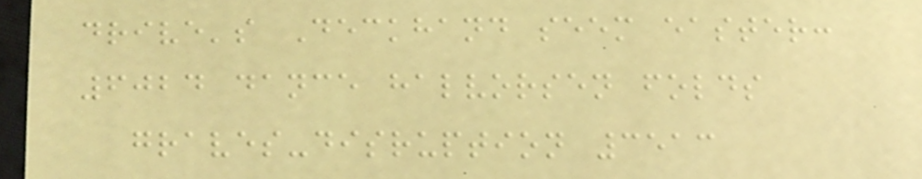drive's Deckhand seem easter:
6024 dance halvorsen folds
graves-disruption 3513
